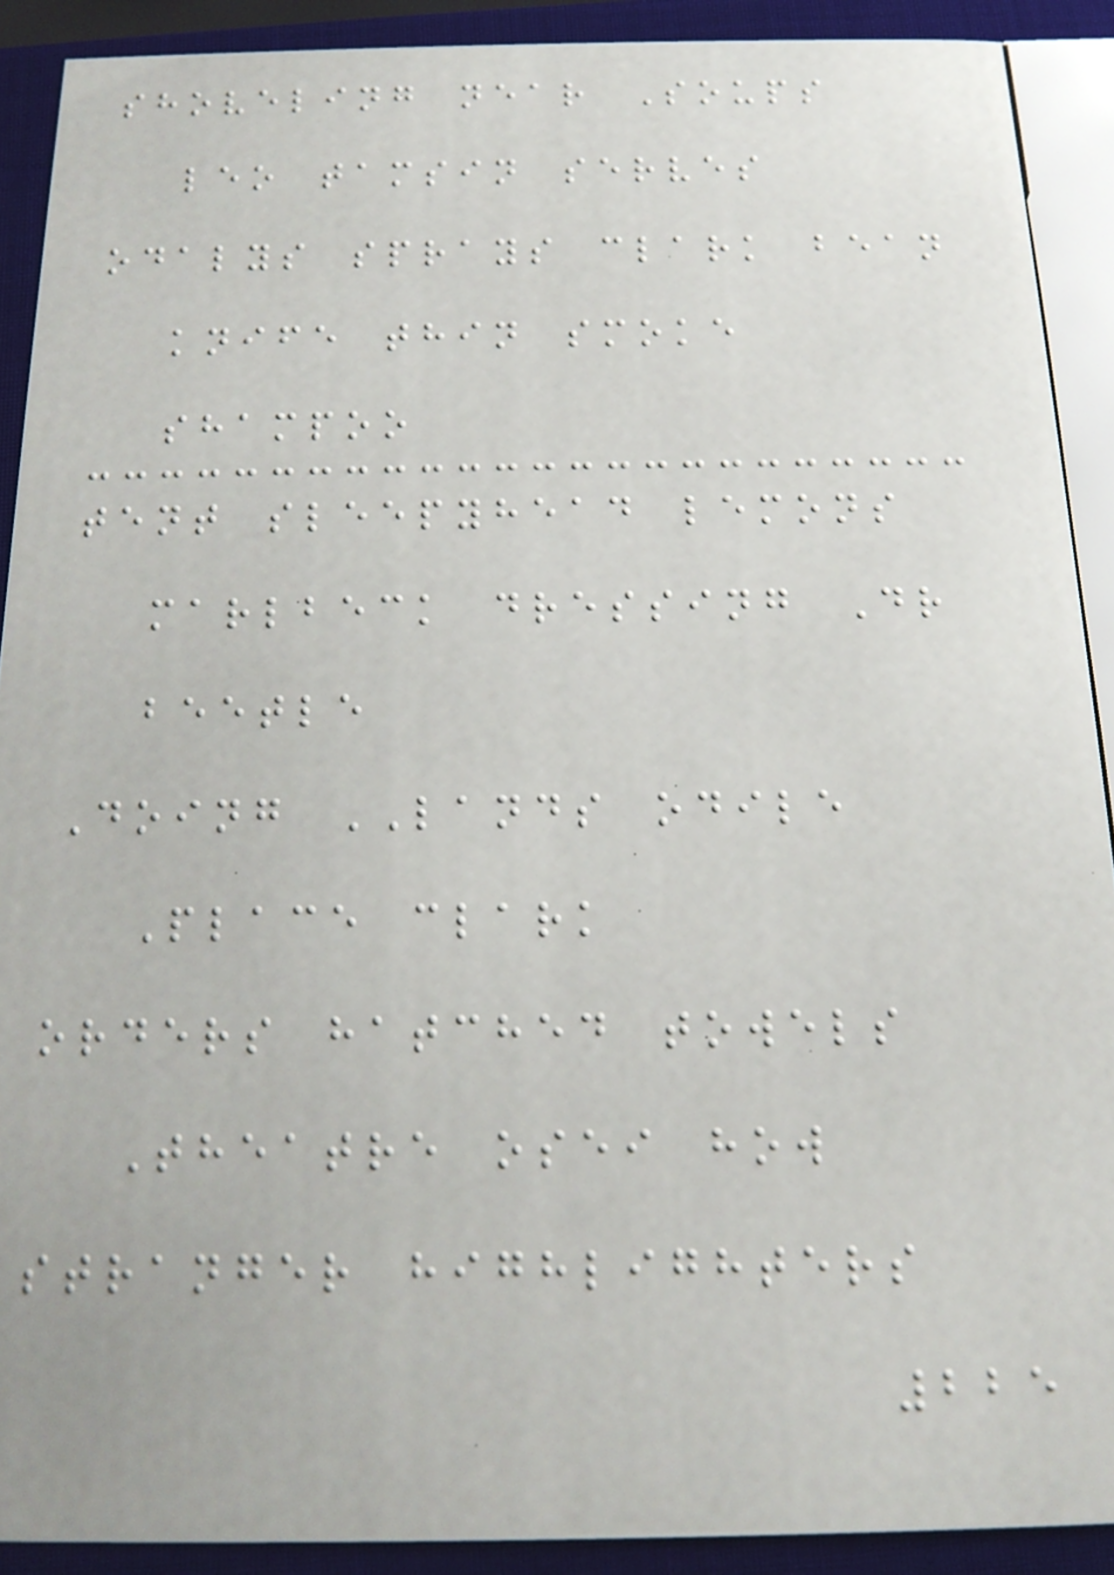shoveling near Soups
leo tamsin serves
odalys sprays clark bean
knife thin smoke
shampoo
tent sleepyhead lemons
marlbeck dressing Dr
beetle
Doing LANDS odile
Place clark
orders hatched towels
Theatre osei how
stranger highlighters
225
